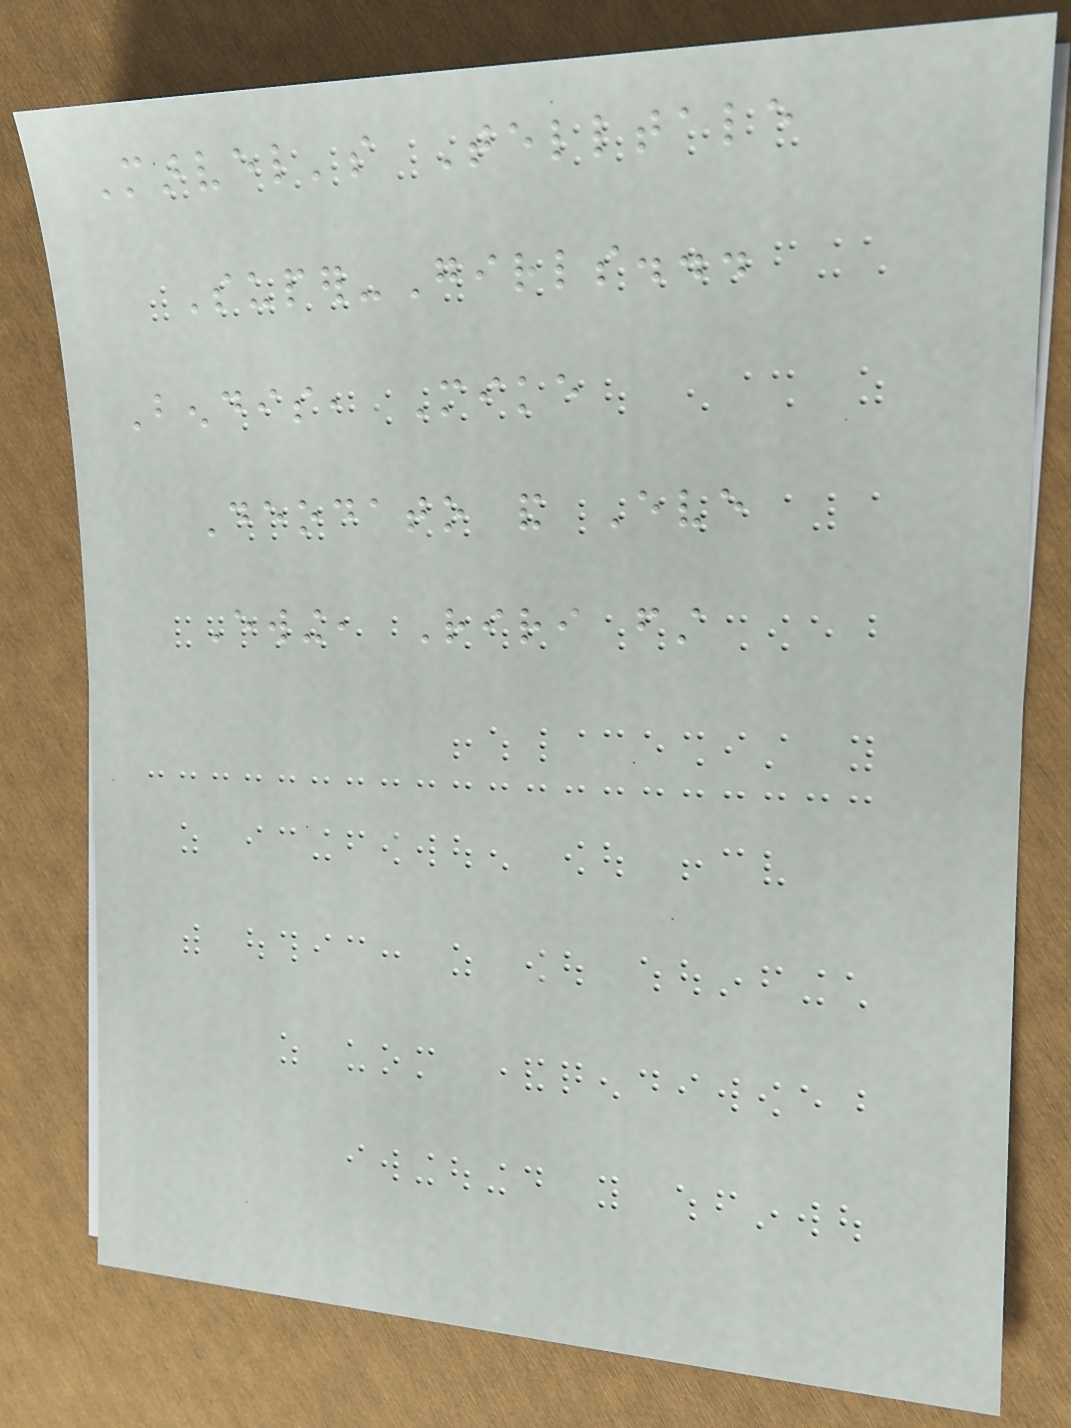Marvel's Telltale
Super-Girls...
Bendis, Mike
Deodato and Eve
Ewing, Riri first
